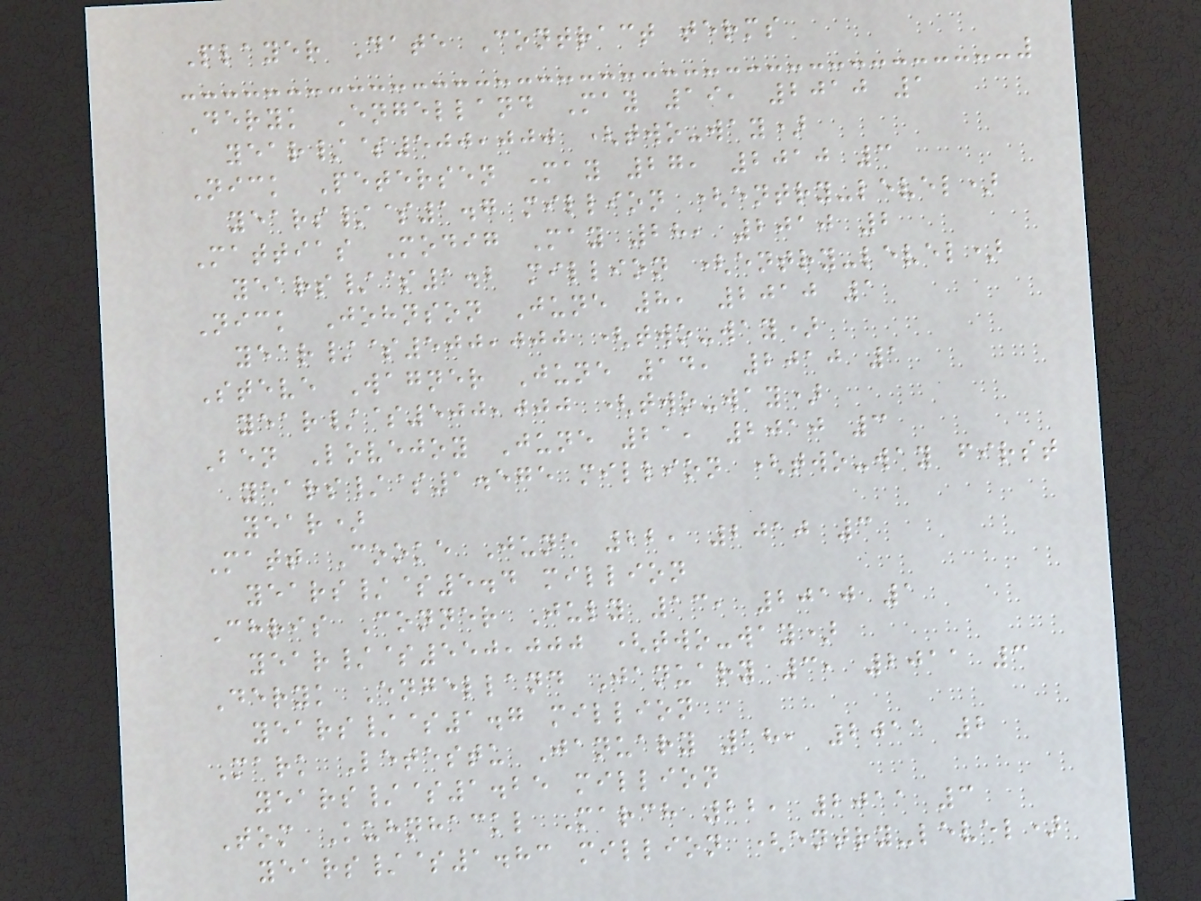Player Date Contract terms
Deryk Engelland May 19, 2010 1
year/$500,000 (two-way)
Nick Petersen May 27, 2010 3
years/$1.7 million (entry-level)
Mattias Modig May 28, 2010 2
years/$1.2 million (entry-level)
Nick Johnson June 8, 2010 1
year/$500,000 (two-way)
Steve Wagner June 14, 2010 1
year/$500,000 (two-way)
Ben Lovejoy June 21, 2010 3
years/$1.575 million (two-way first
year)
Matt Cooke June 22, 2010 3
years/$5.4 million
Chris Conner July 13, 2010 1
year/$550,000 (two-way)
Deryk Engelland January 3, 2011 3
years/$1.7 million
Mark Letestu January 18, 2011 2
years/$1.25 million
Tom Kuhnhackl March 22, 2011 3
years/$1.83 million (entry-level)
